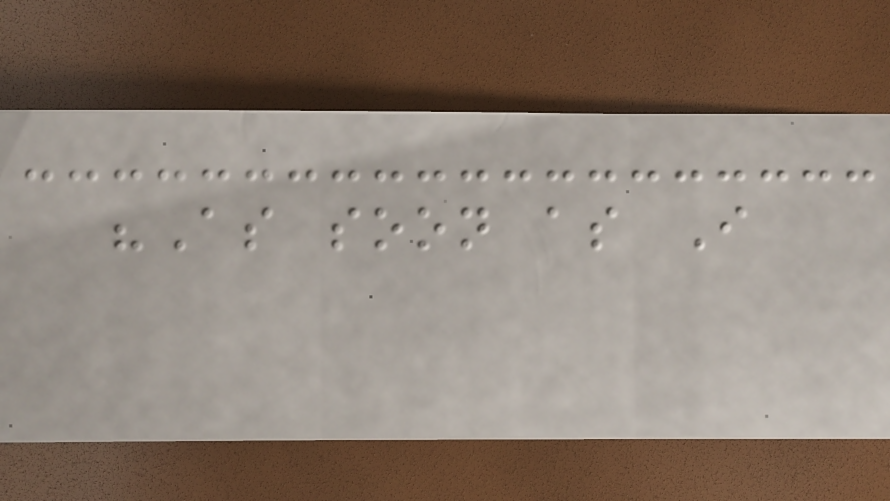"As soon as I
